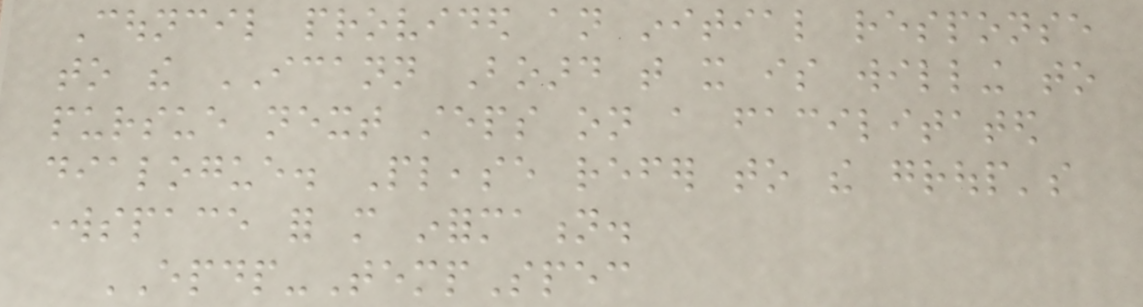Council provided an initial response
to the ICANN Board that it is willing to
pursue next steps on a facilitated
dialogue. Please refer to the group's
workspace for more information.
EPDP-TempSpec
